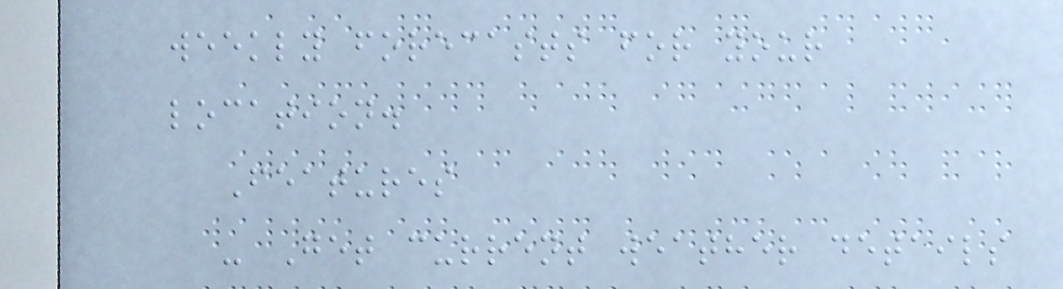weekly forecasts for your
location.
Features
- Get current weather details
